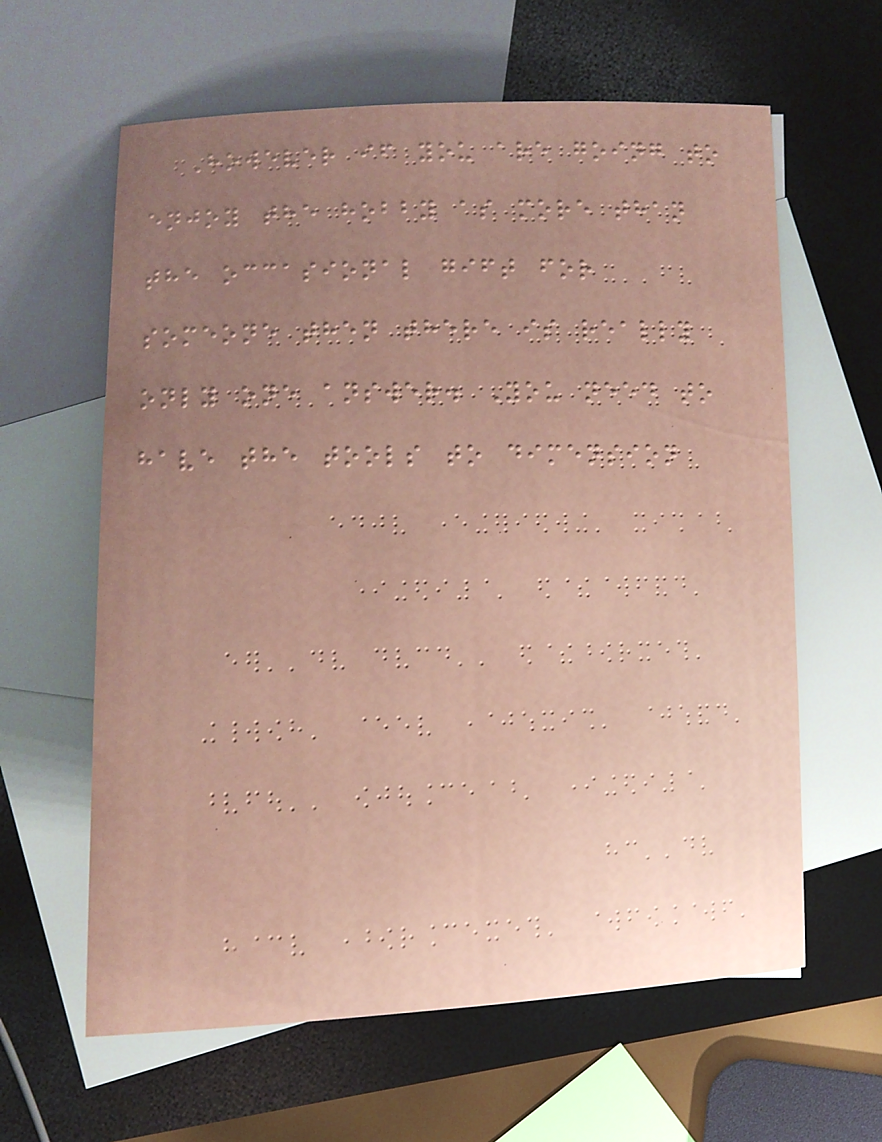However if you are going to
enjoy the hobby as more than
the occasional gift for
someone then there is really
only one answer. You need to
have the tools to dimension
